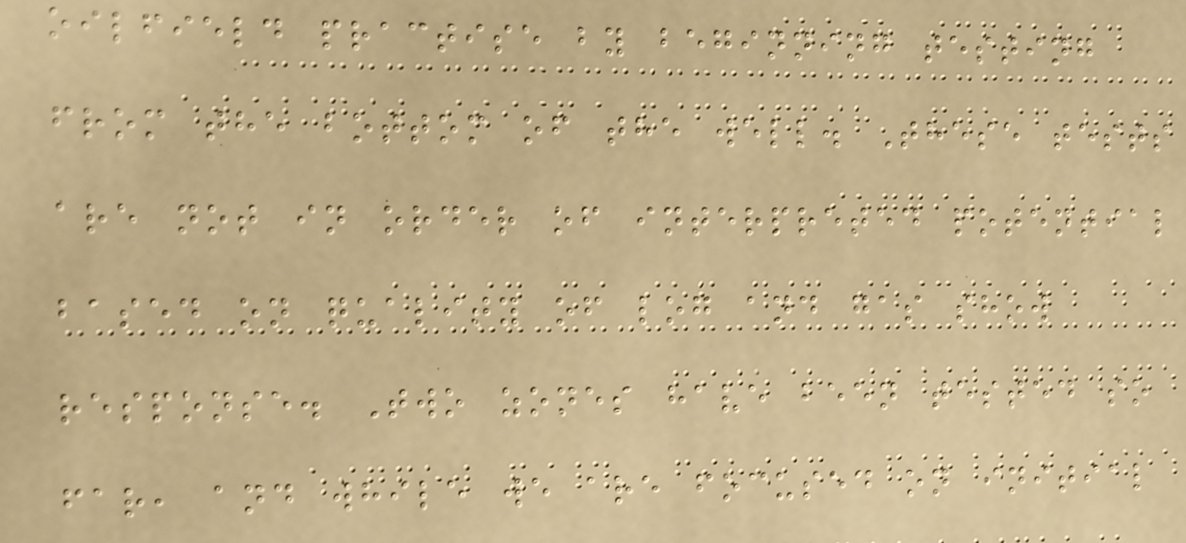oilfield practise by beginning testing
from the bottom of the well. These tests
are not in order of interpreted potential
based on quality of log and gas show
response. Two zones have been tested so
far, and while we are focused on initial
